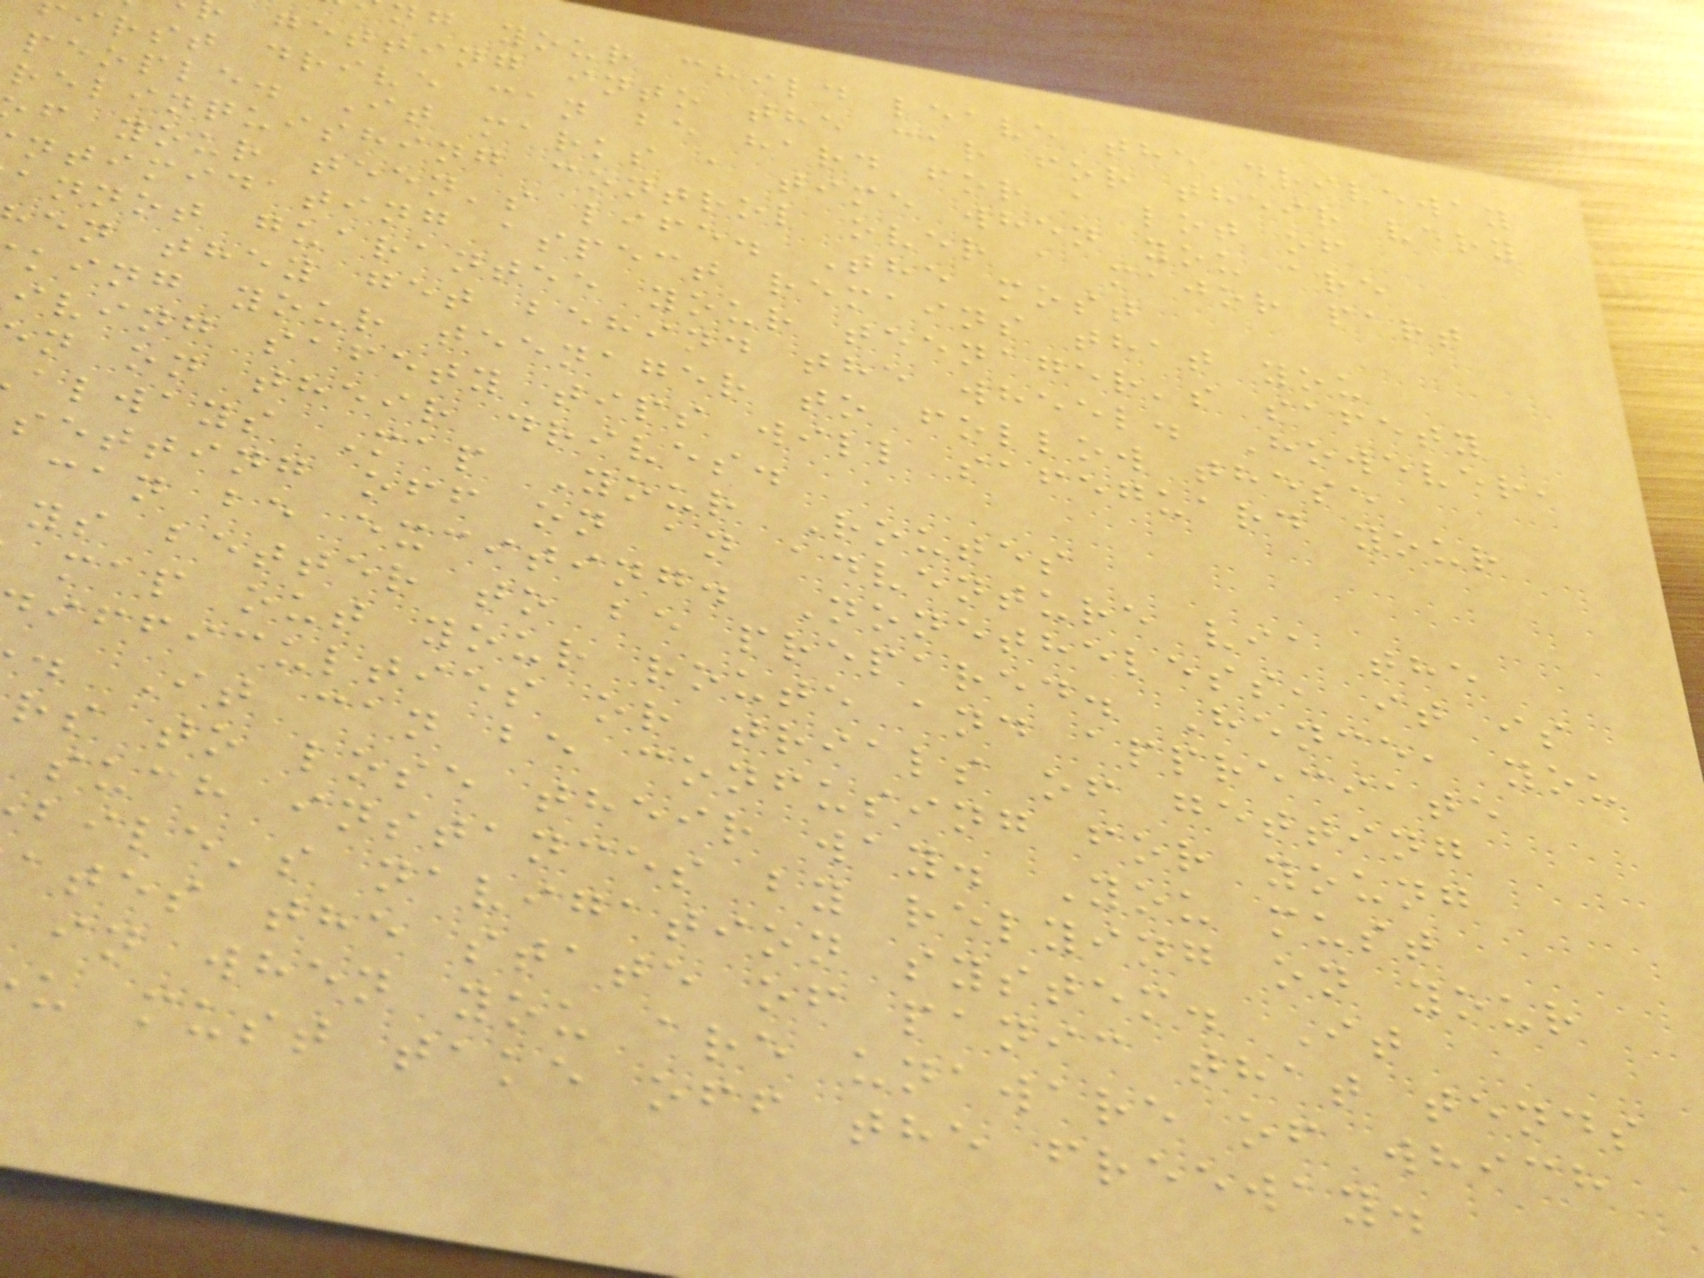g your child leave the driveway
getting into the car for their very
irst drive can be hard for a lot of
people. It marks a time when you are
relinquishing control over a major part
f your teen's life. The most
ntimidating aspect remains that you
annot guarantee your teenager's safety
en they get behind the wheel. However,
king your teenager to follow these
iving safety tips will safeguard your
n on their drives.
always Map Your Routes
setting off on an adventure via the
can be exciting. Nonetheless, it is
ys better to be prepared. Hence, you
map out your route and appreciate
ifficulties or trials of getting
. It can be confusing for young
rs to lose their way. You must
such instances by relying on your
bile's navigation system. It
ates the state of panic that tends
in when you are unaware of which
u must take off the freeway.
